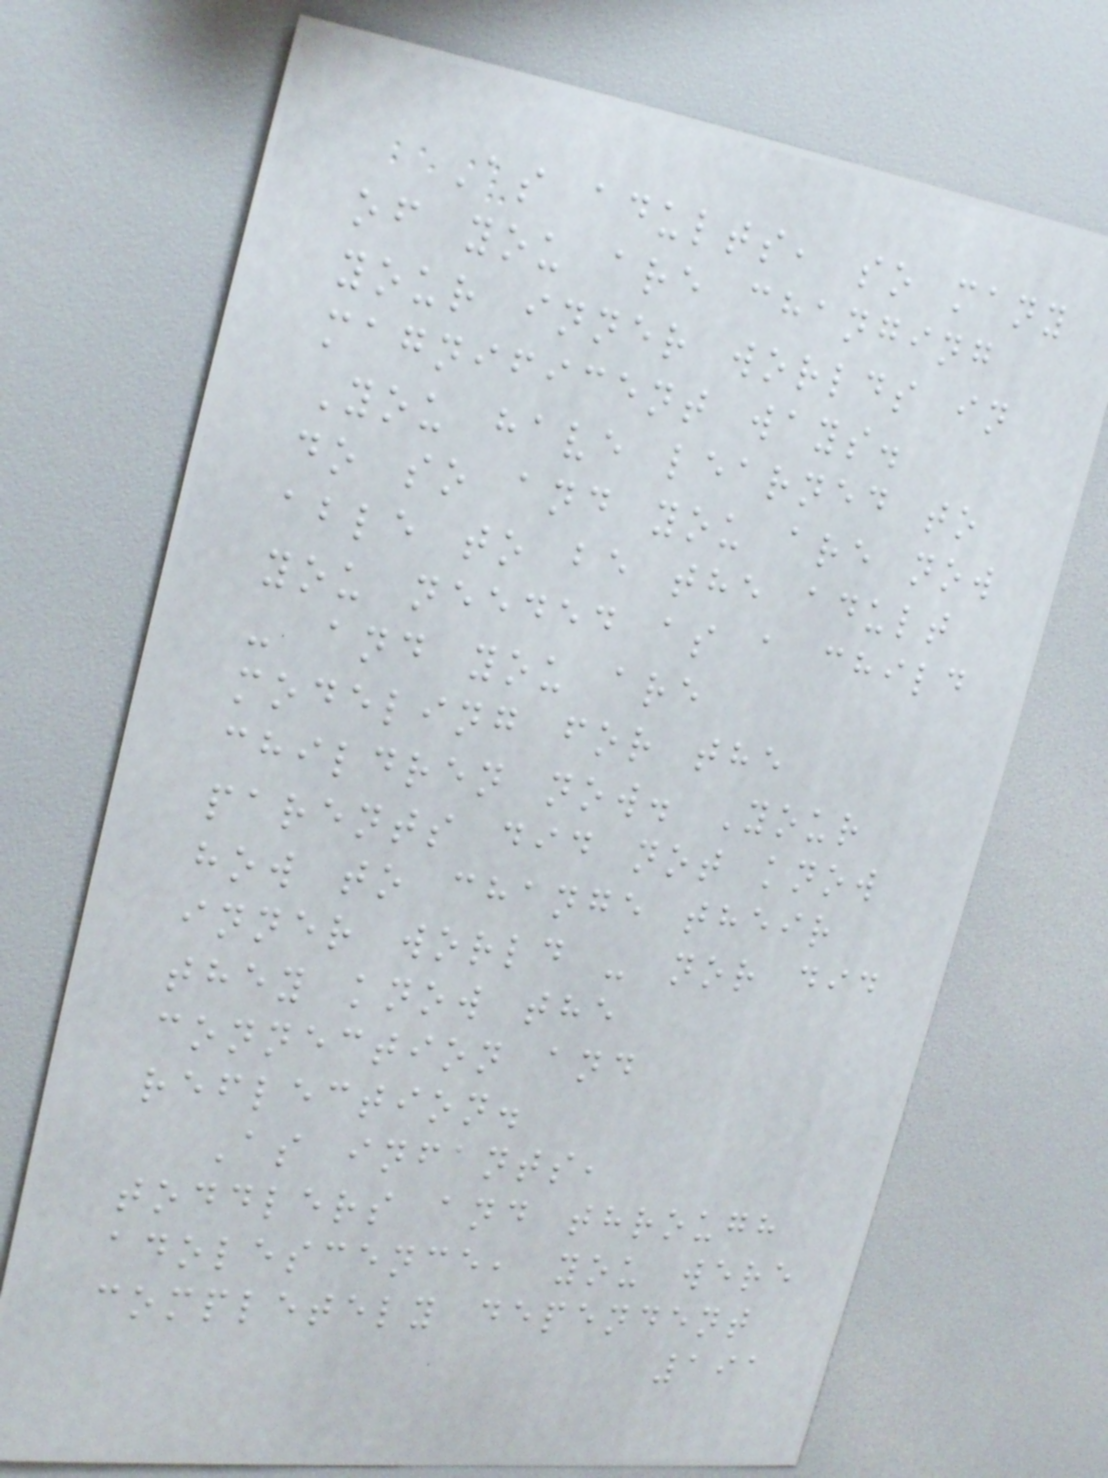As adults, so many
of you are changing
your inner worlds in
magnificent ways.
You have learned to
do so and you are now
able to be the adult
you needed as a child
- and you are
modeling for the
children now. Your
parents did not know
how to change their
inner world - nor did
they know the
connection and
reflection.
As infants,
toddlers and through
adolescence, you were
completely dependent
191
